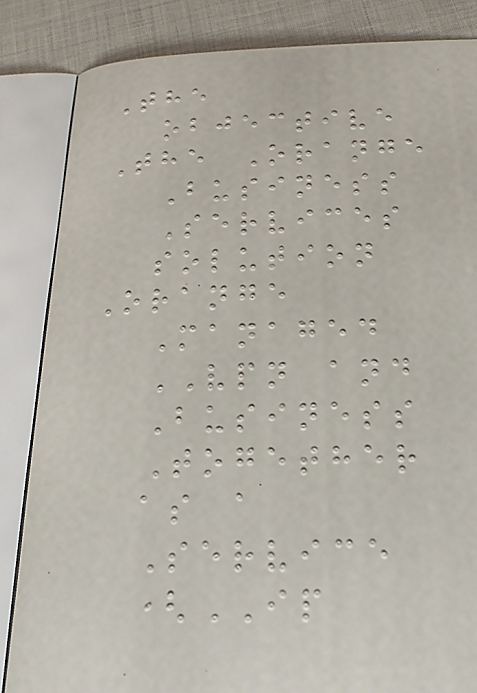The
objective
The Orange
Business
Services
solution
Orange
Managed
VPN and
Business
Together
as a
Service
(IP
